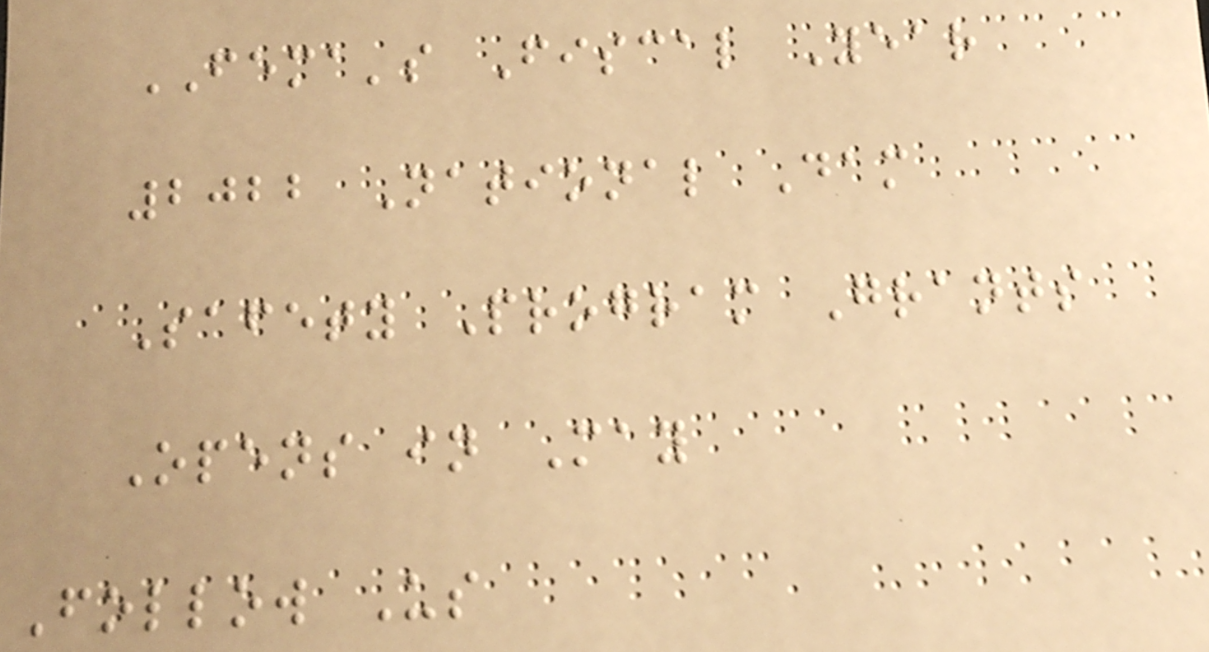FEMA's Fiscal Year
2022 National Dam
Safety Program Grants
Opens in May
Follow Us
